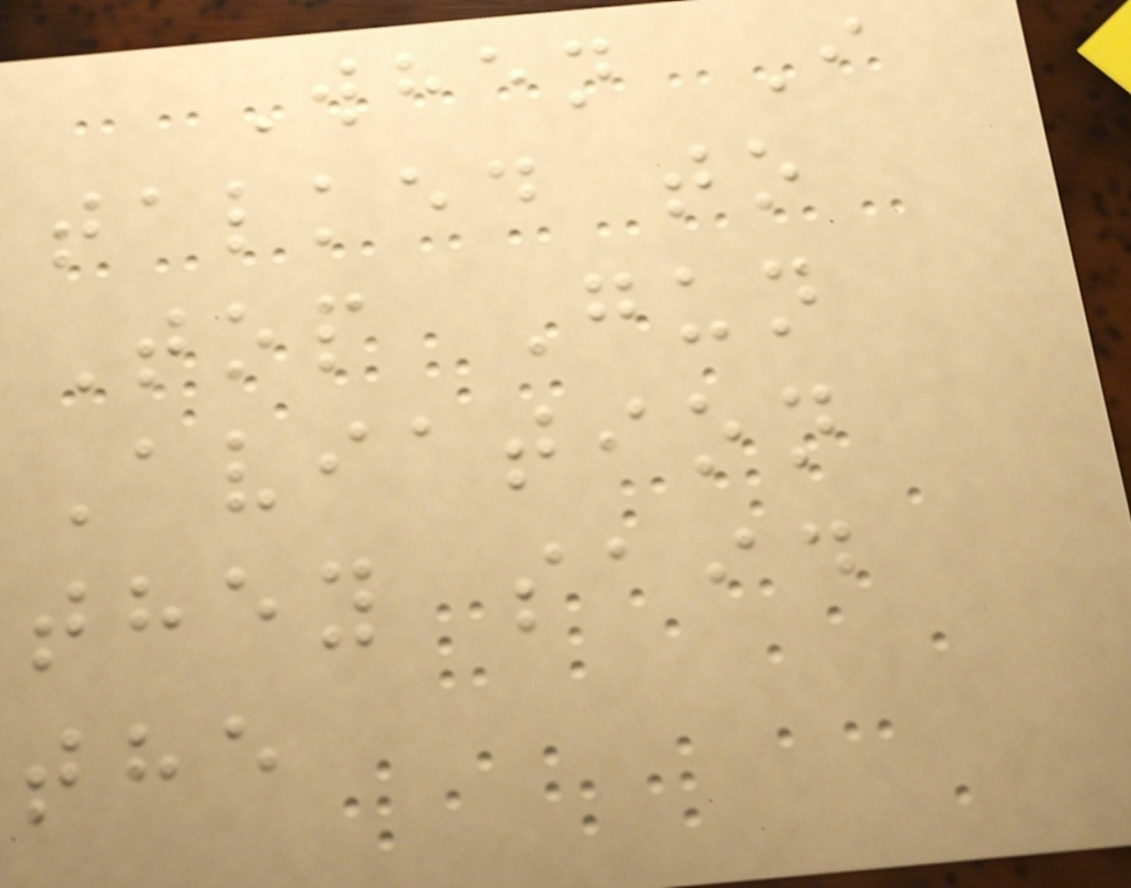When I
talked to
Top Gun
Aviation
they said
the
